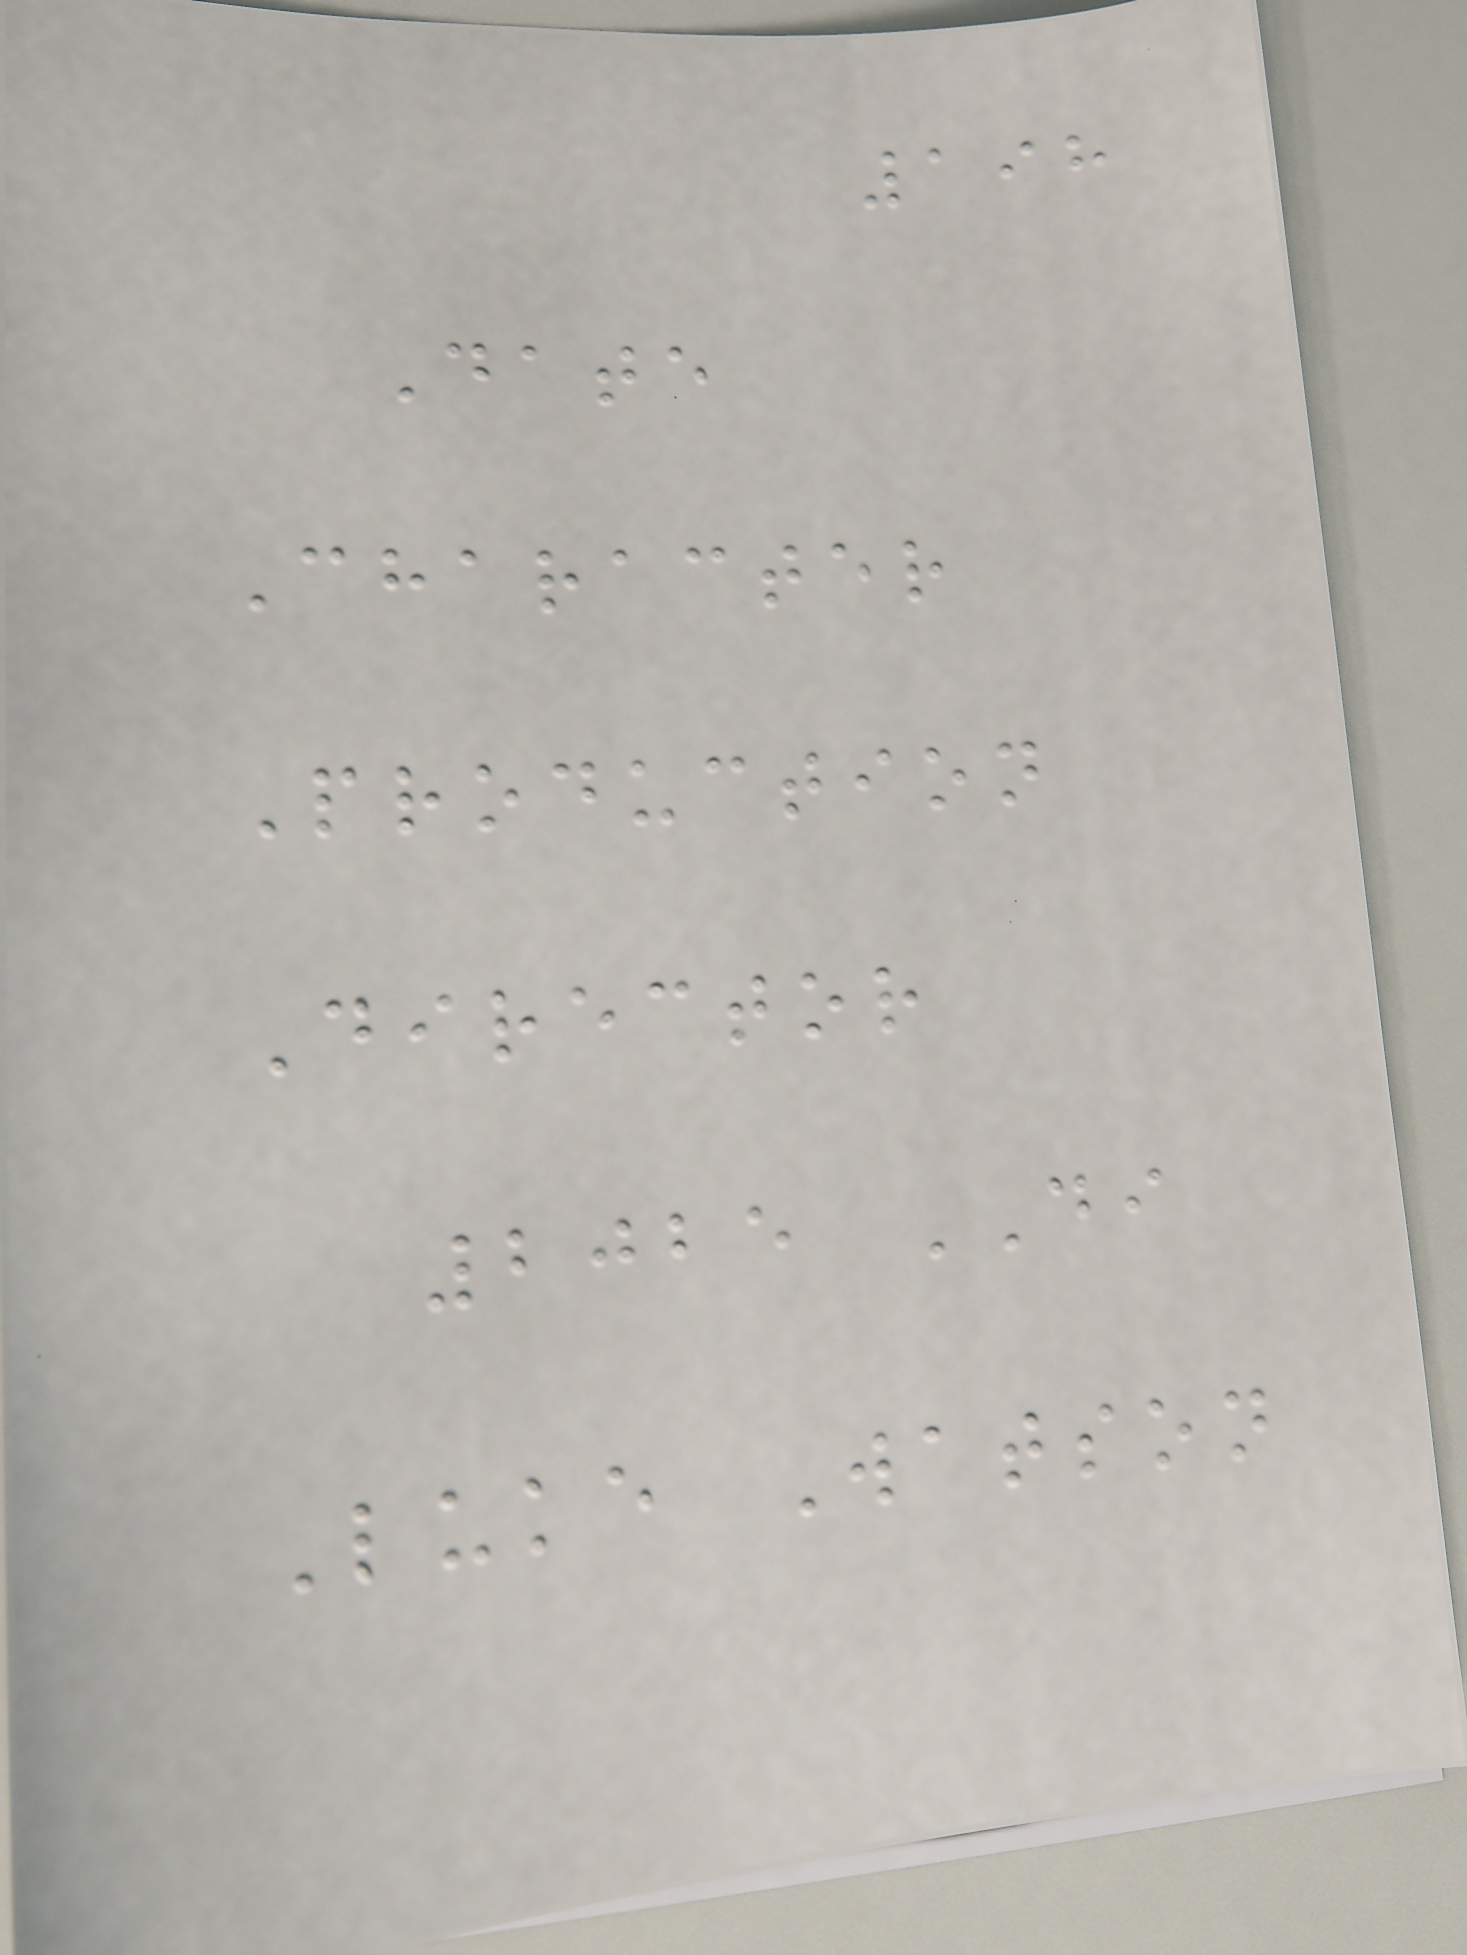198
Date
Character
Production
Director
2025 DI
Luke Watson
